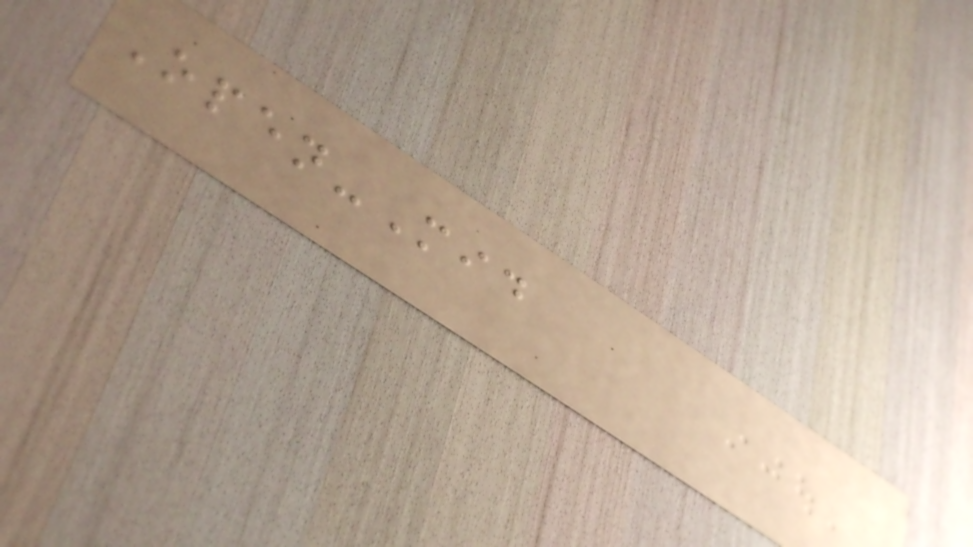Open-Mid
